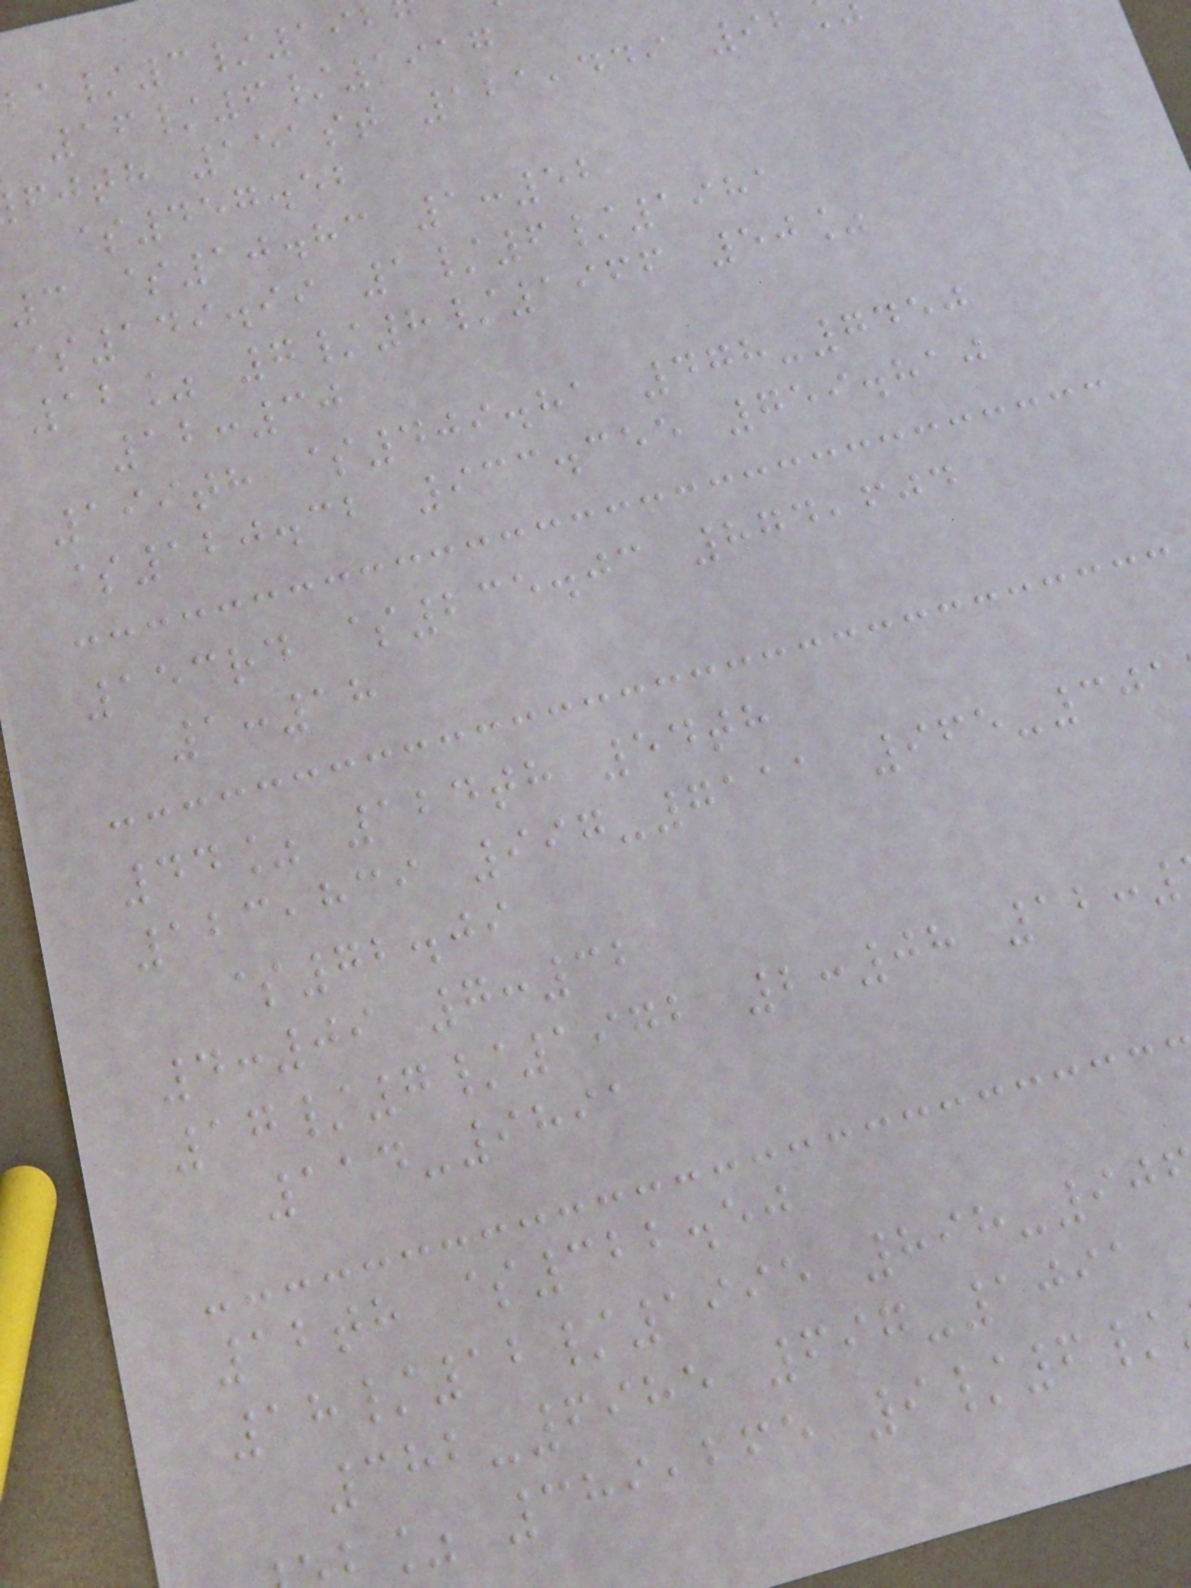16/6/1917
fjth 151st 121,449 92
$457.52
3 $10.83 1:52
$149.99 1/6/1981
12% 7/8/1966 50%
12:30
199th $409.81 478-7450
$120.32 933.355 759.810
153rd $235.03 874,604
1:18
44% 124th 54th
123,839 997-7111 965-301
$72.09
4:09 7:32
17/7/1972 2:08 12:
114-9891
12th $322.50
18/12/1995 898-90
382-6985 697-1091
% 389,265 9/6/
